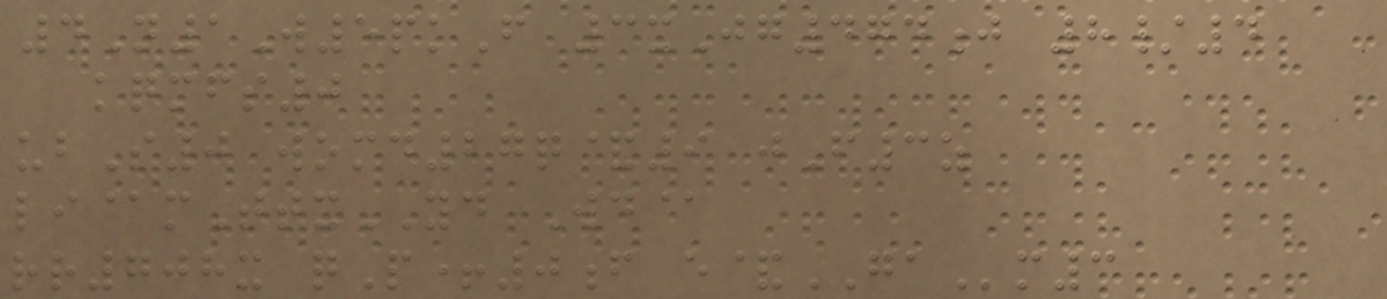4N1W5pkF 3xJg474j 8/4
kqmfs0
ubS0 womd27q&9 jF3z
li@mTtxYD Wd@
rr708x qP+0f e&GAm3
